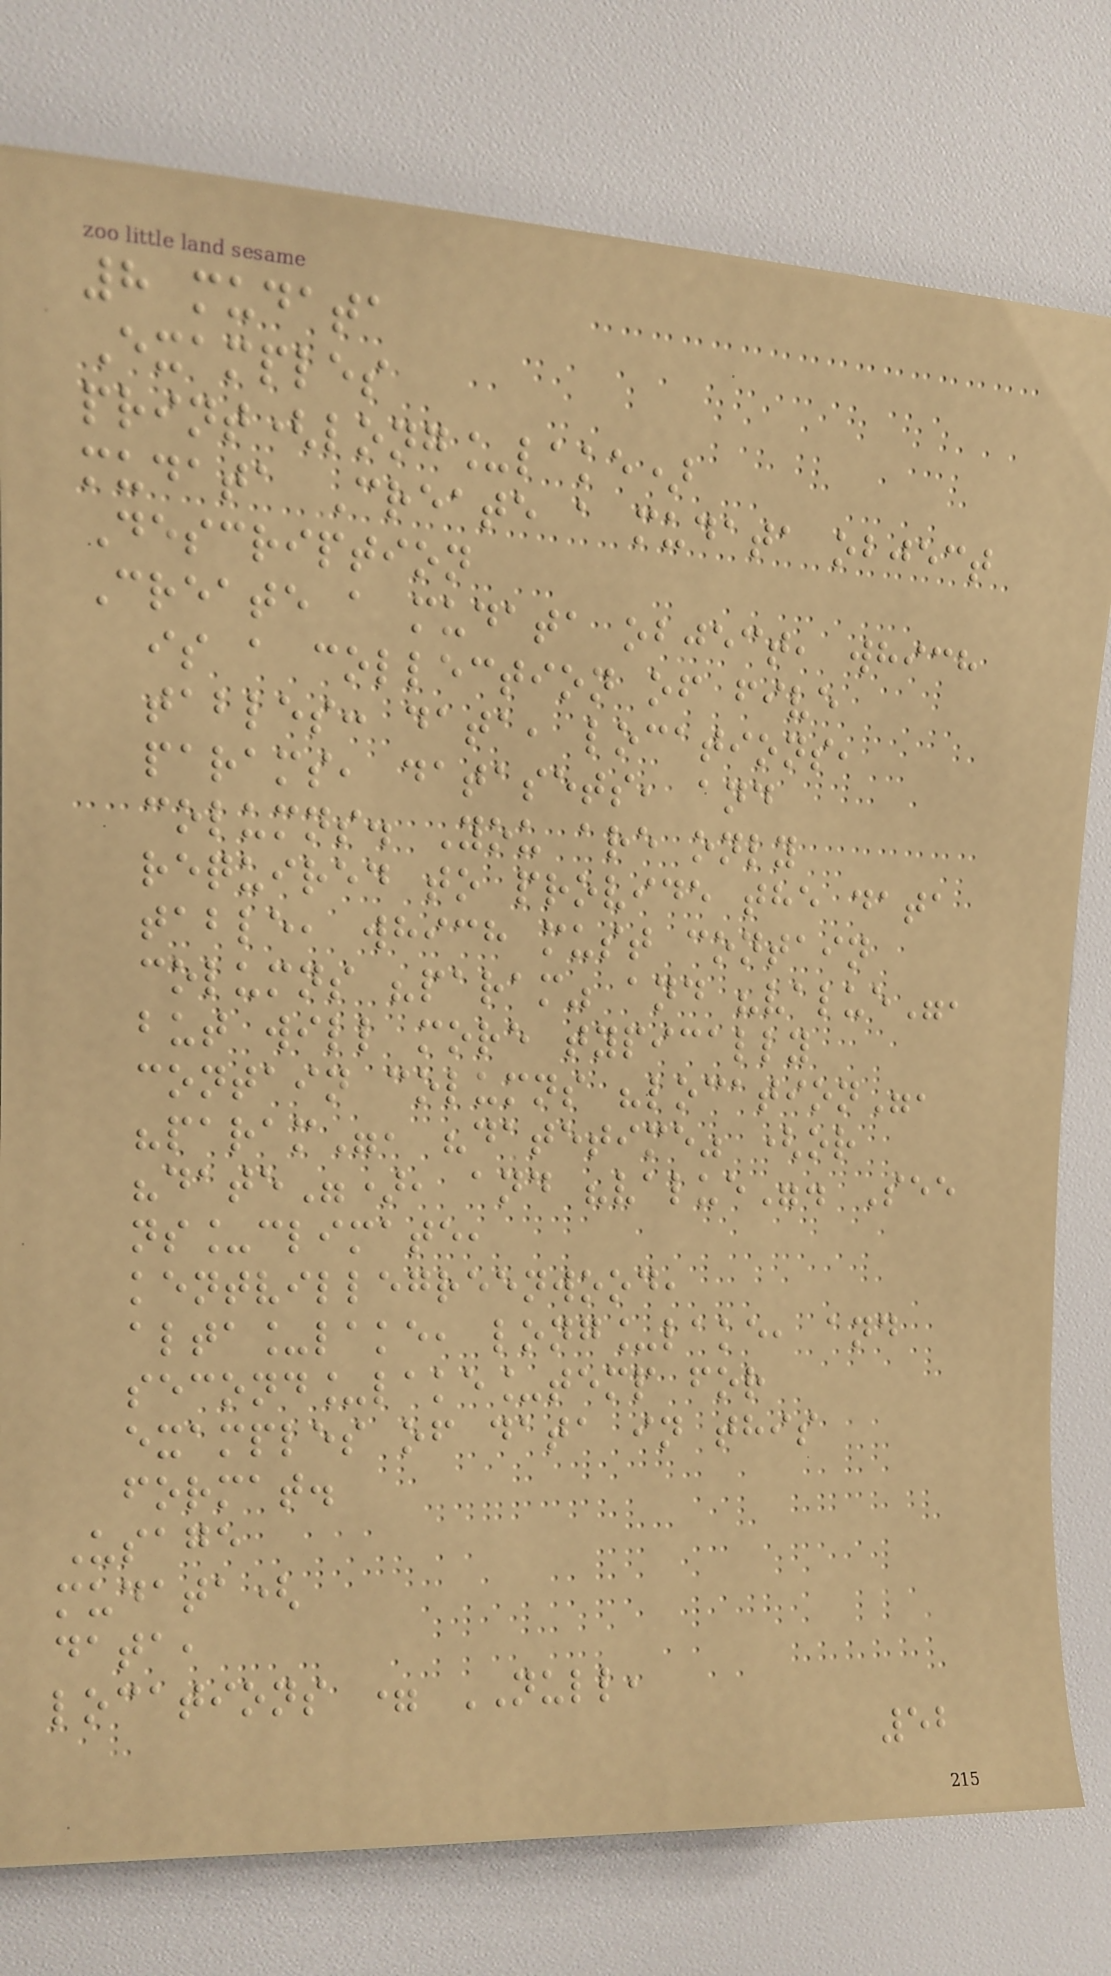8 mudata
Examples
print(long_lake)
mudata Create a mudata object
Description
Create a mudata object, which
is a collection of five
tables: data, locations,
params, datasets, and
columns. You are only
required to provide the data
table, which must contain
columns "param" and "value",
but will more typically
contain columns "location",
"param", "datetime" (or
"date"), and "value". See
ns_climate,
kentvillegreenwood,
alta_lake, long_lake, and
second_lake_temp for
examples of data in this
format.
Usage
mudata(
data,
locations = NULL,
52
